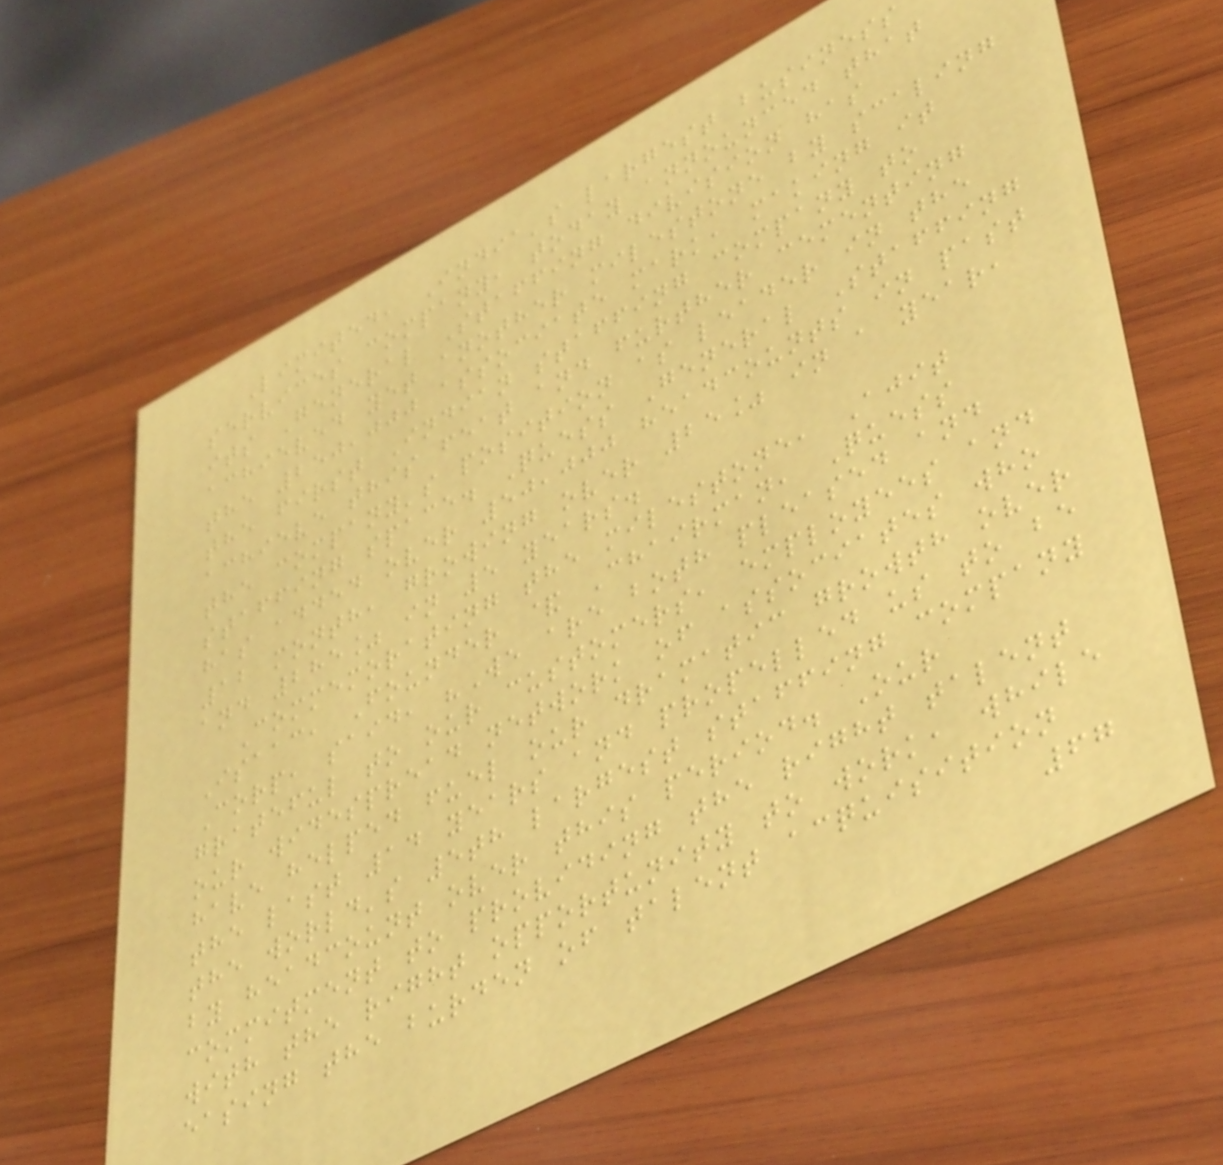Limited, India's largest business
services company, today announced that
its General Staffing division has
achieved yet another milestone by scaling
the 250,000 associate mark, making it
the first Indian staffing company to
achieve this feat and further cementing
the company's position as leader in the
staffing space. Quess General Staffing
has added over 50,000 headcounts in past
12 month, growing over 25% in a year,
and 285% in 5 years.
Commemorating the milestone, Ajit
Isaac, Founder & Chairman, Quess
Corp, said, "We are both pleased and
grateful to our customers, employees and
our widespread network of associates who
have helped fuel our dramatic growth over
the last 14 years and propelled us to be
the world's 5th largest staffing company
by headcount over this period. Our
commitment to providing the right talent
with the right opportunity to work, while
easing the burden of talent acquisition
67
